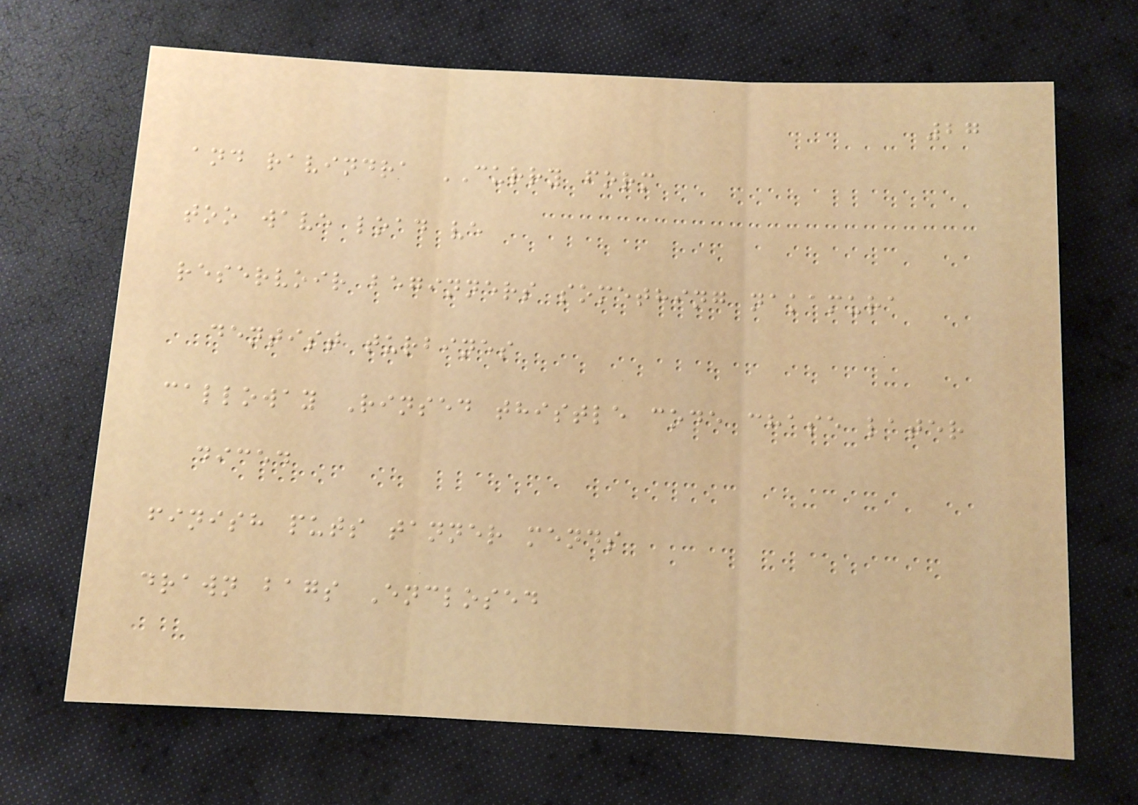27
and ravindra CURRY form
too wave load ve
reservoir beginners something nakamura
dentist turbines
calloway Rinsed thistle code chase later
diced
finish puts tanner mends
drawn bags Enclosed
